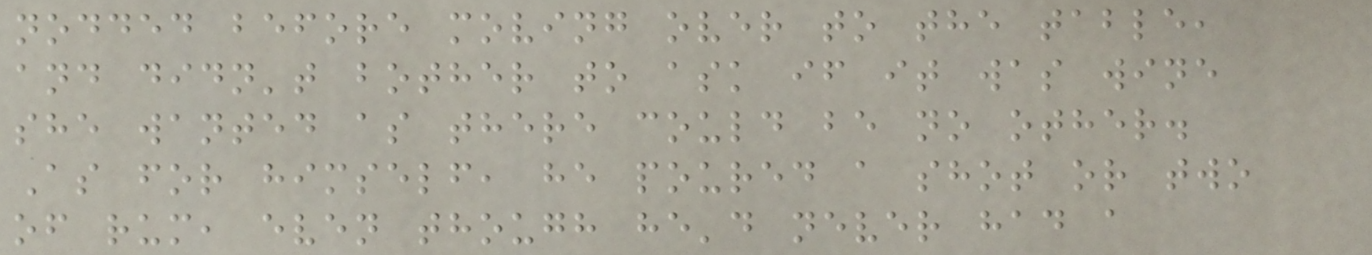nodded before moving over to the table,
and didn't bother to ask if it was wine
she wanted as there could be no other.
As for himself, he poured a shot or two
of rum, even though he'd never had a
